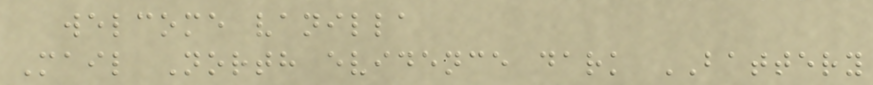welcome vanilla
Mail North evidence dark BATTERY
